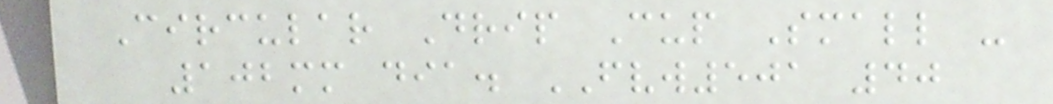Circular Drip Cup Small -
102mm dia. FVW501 40
